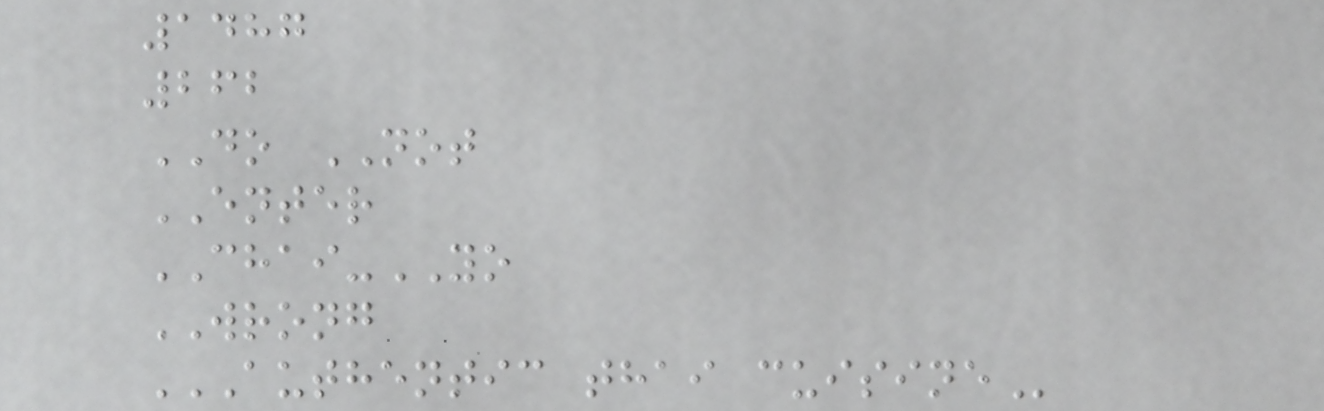1487
262
DO NOT
ENTER
CHAI-YO
WRONG
AUTHENTIC THAI CUISINE
